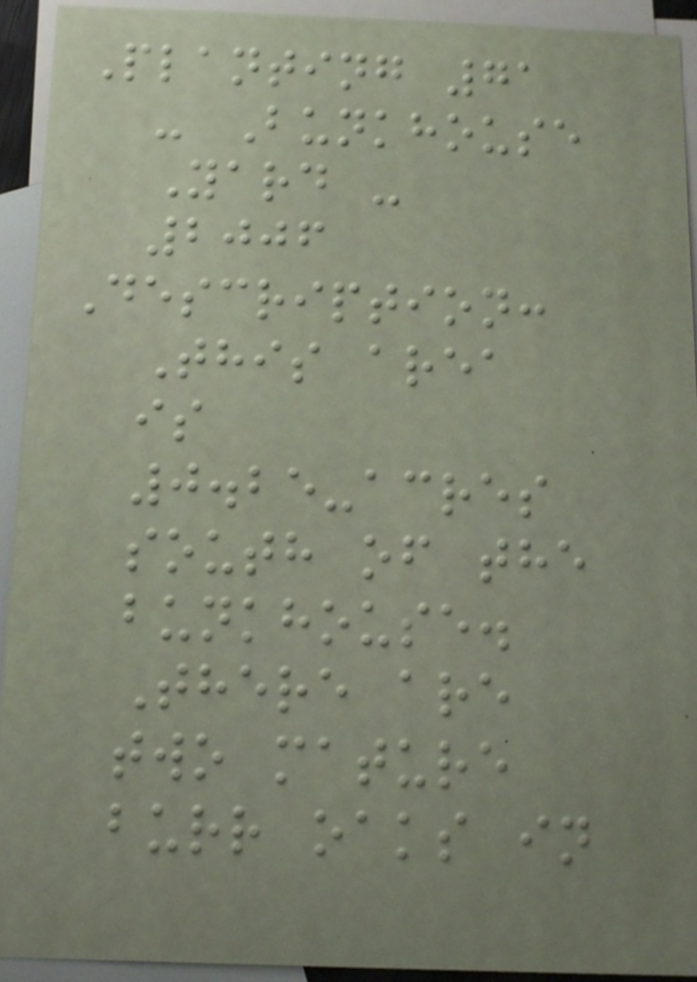Planting 71
- Bunkhouse
Yard -
2006
Description:
This area
is
0.25-acres
south of the
bunkhouse.
There are
two mature
burr oaks in
